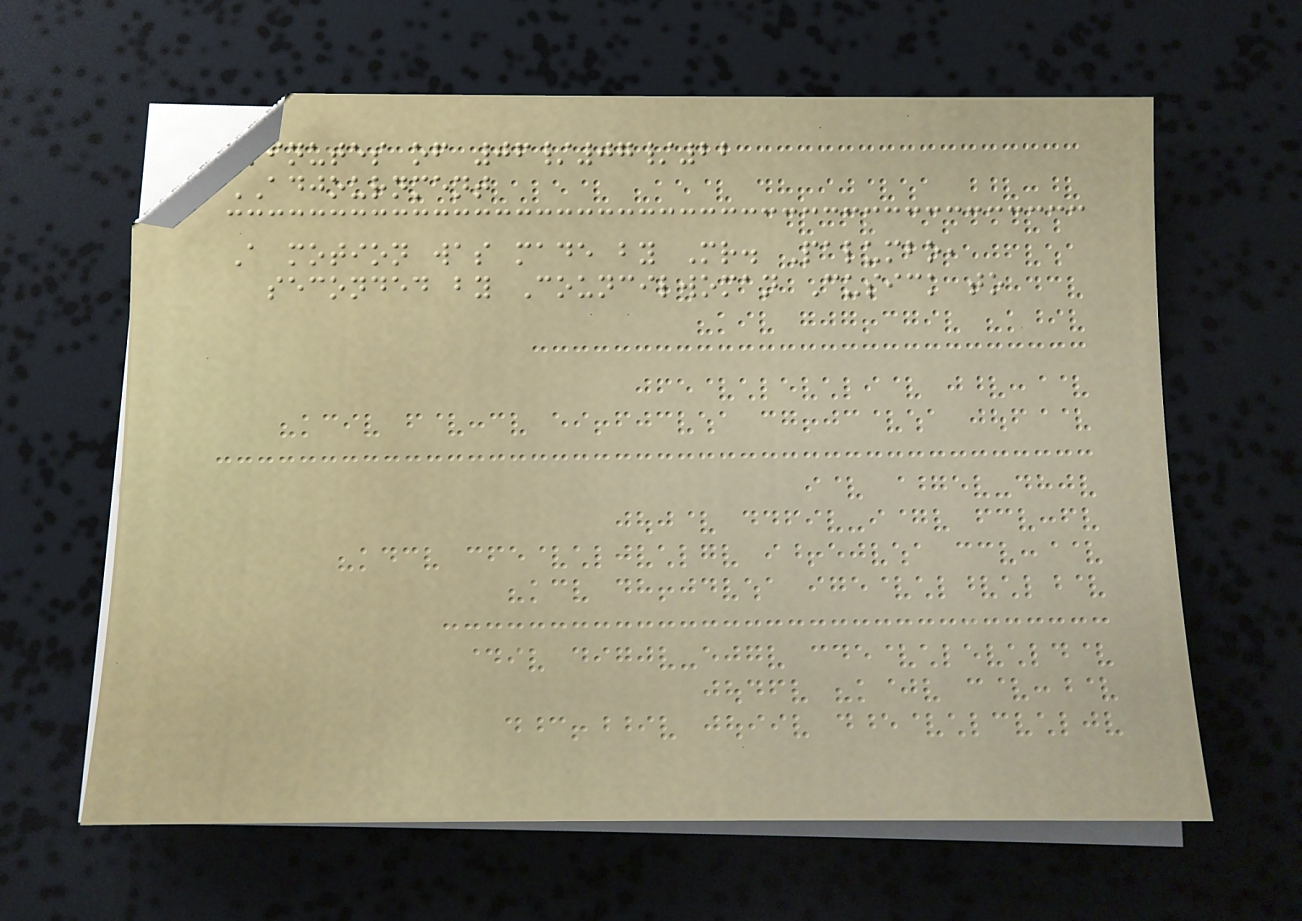Minutes of 06/07/22
ADJOURNMENT
A motion was made by Mr. Palumbo,
seconded by Councilwoman Cusick to
